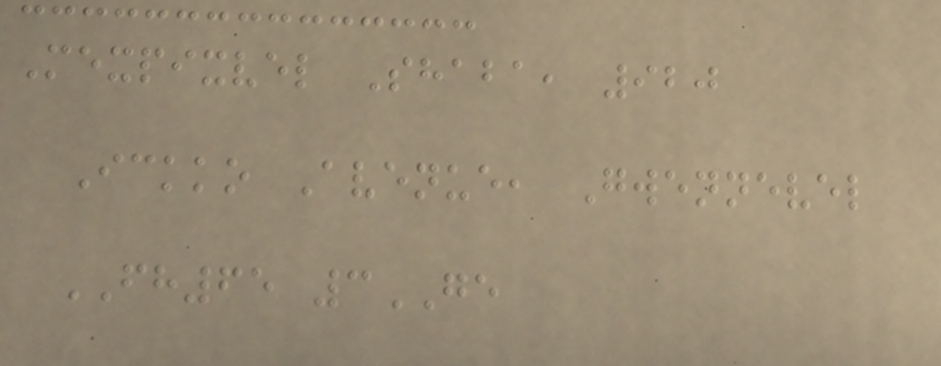Mexpixvel Shaba, 920
Ickko Avenue, Gwennevel
FH65 3GE
